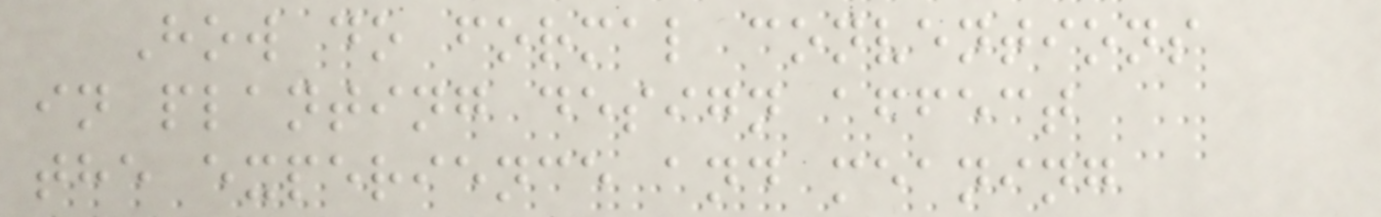How do formal conventions
in planting design affect
the experience and meaning
